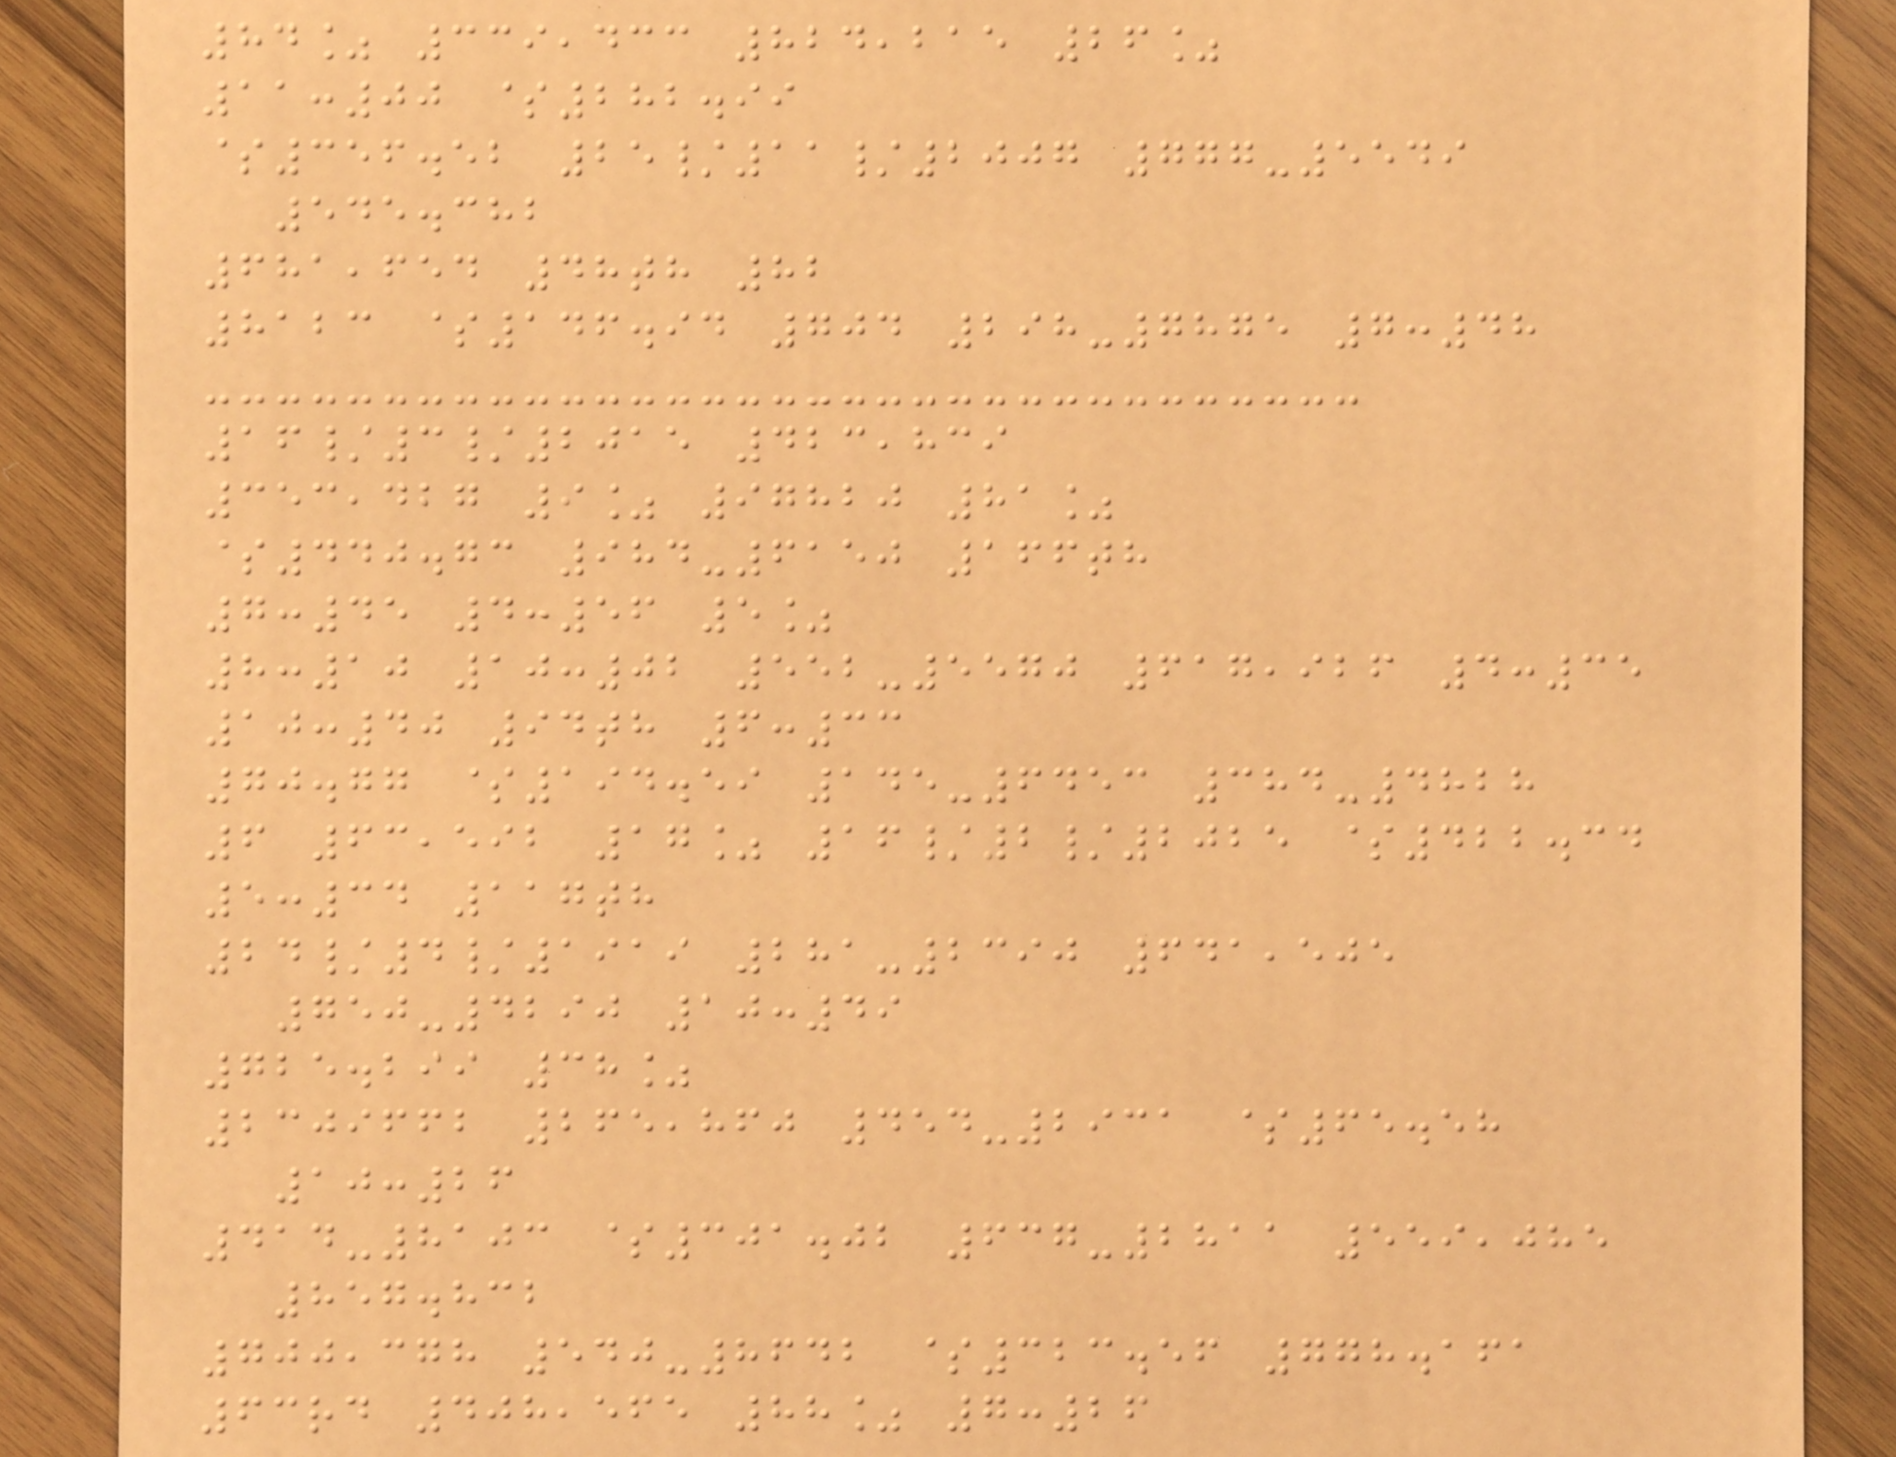84% 339,433 824,215 26%
11:00 $282.99
$356.52 25/11/2007 777-5549
545.382
681,654 48th 82
8123 $146.94 704 298-7875 7:48
16/3/2015 423,839
353,427 9% 97820 81%
$440.73 984-6150 166th
7:45 4:56 5%
8:10 10:02 552-5570 617,926 4:35
10:40 94th 6:33
70.77 $194.59 145-6453 384-4828
6 63,592 17% 16/2/2025 $422.34
5:34 117th
24/4/1919 281-2390 641,505
750-4290 10:49
725.299 38%
2309662 265,860 454-2931 $65.58
10:26
414-8103 $301.02 637-2811 559,085
857.832
700,378 540-8642 $323.56 778.161
63rd 408,565 88% 7:26
